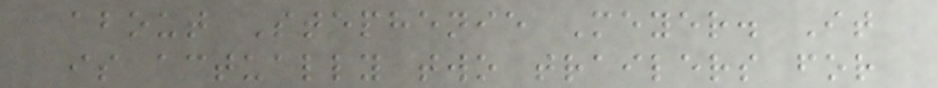about Stephenie Meyer. It
is actually two trailers for
